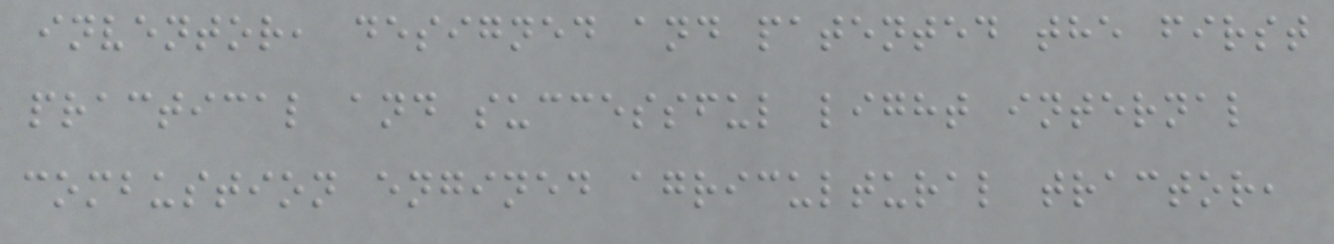inventor, designed and patented the first
practical and successful light internal
combustion engined agricultural tractor,
